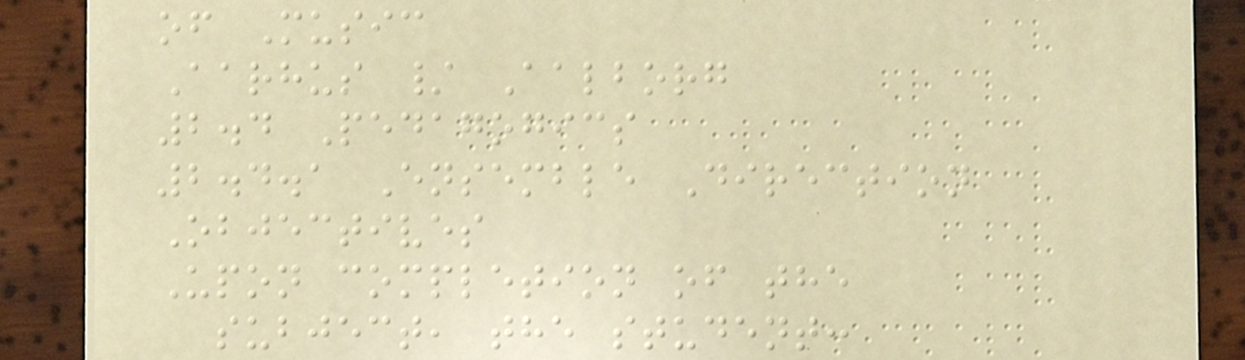of Music
Aarhus / Aalborg
2.4 Pedagogics
2.4.1 Ensemble Direction
Objectives
Upon completion of the
subject, the student:
